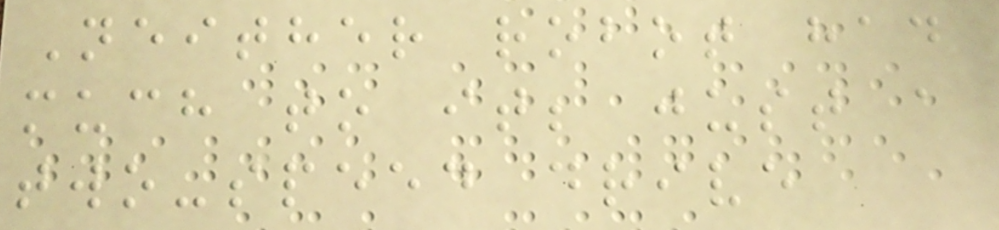Neither robot had
much to it; just a
two-speed drive
